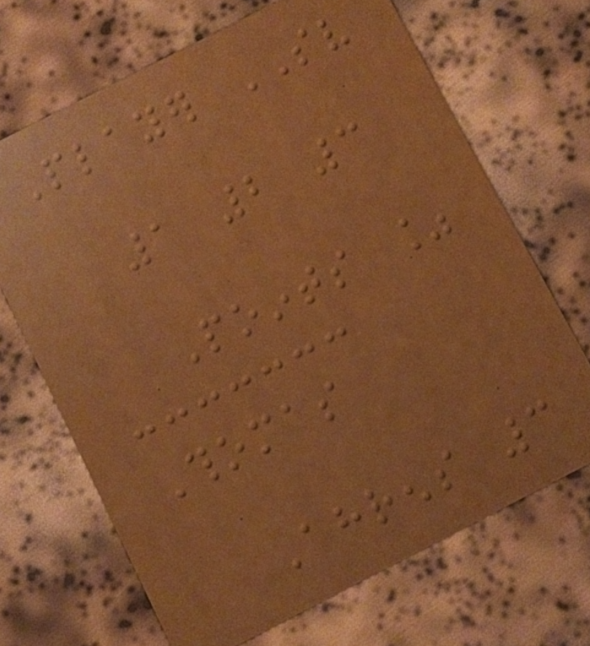Player SV
1 2 3
Points %
Thomas
Ahrens 3
